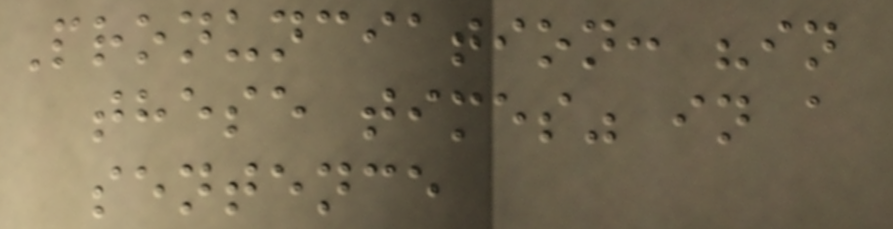Pronunciation: "in
these times" in a
sentence
